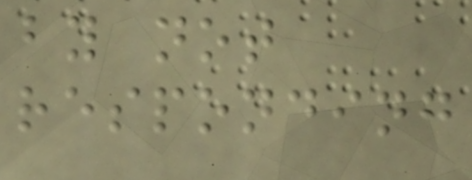by not
responding
